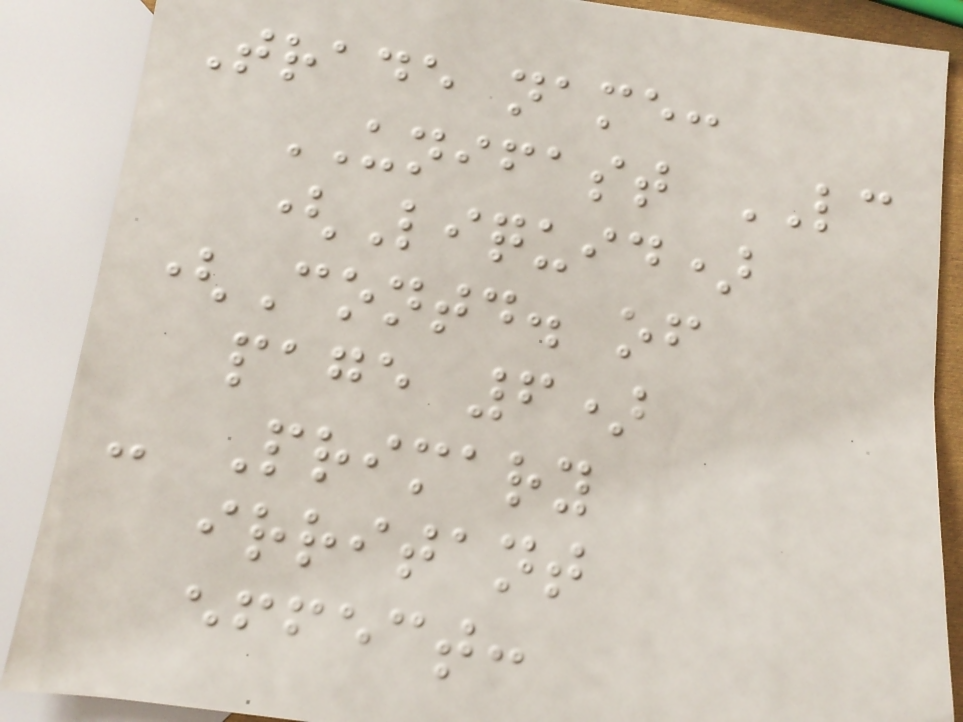Trade name:
UNIFAST LC
(Liquid)
(Contd. of
page 6)
- Primary
irritant
effect:
